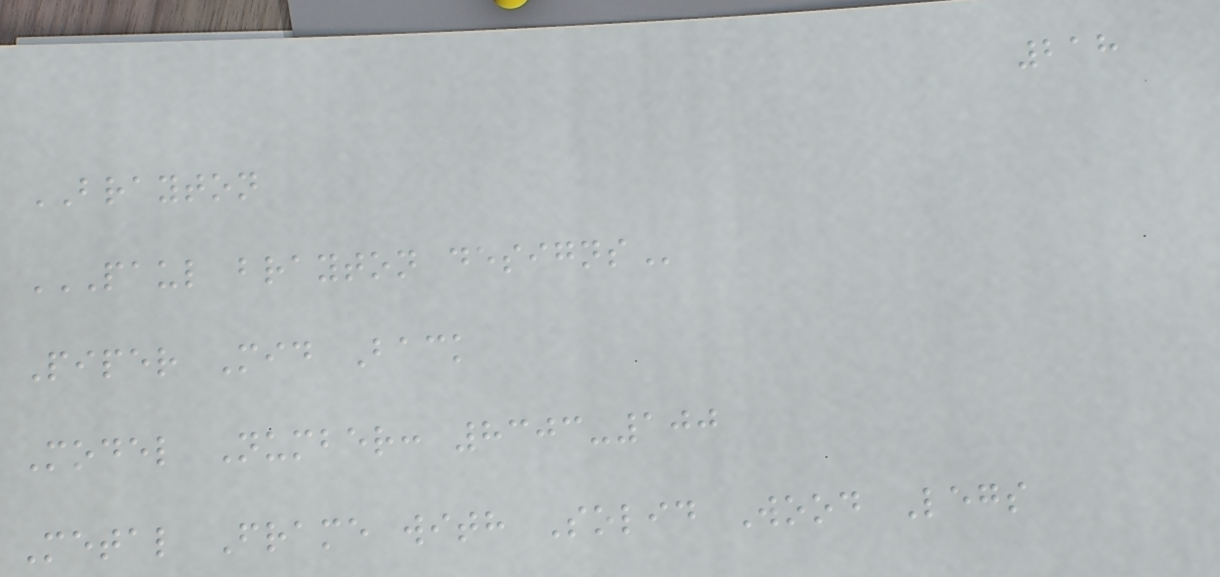218
BRAYTON
PAUL BRAYTON DESIGNS
Piper Mid Back
Model Number: 8303-100
Metal Frame with Solid Wood Legs
